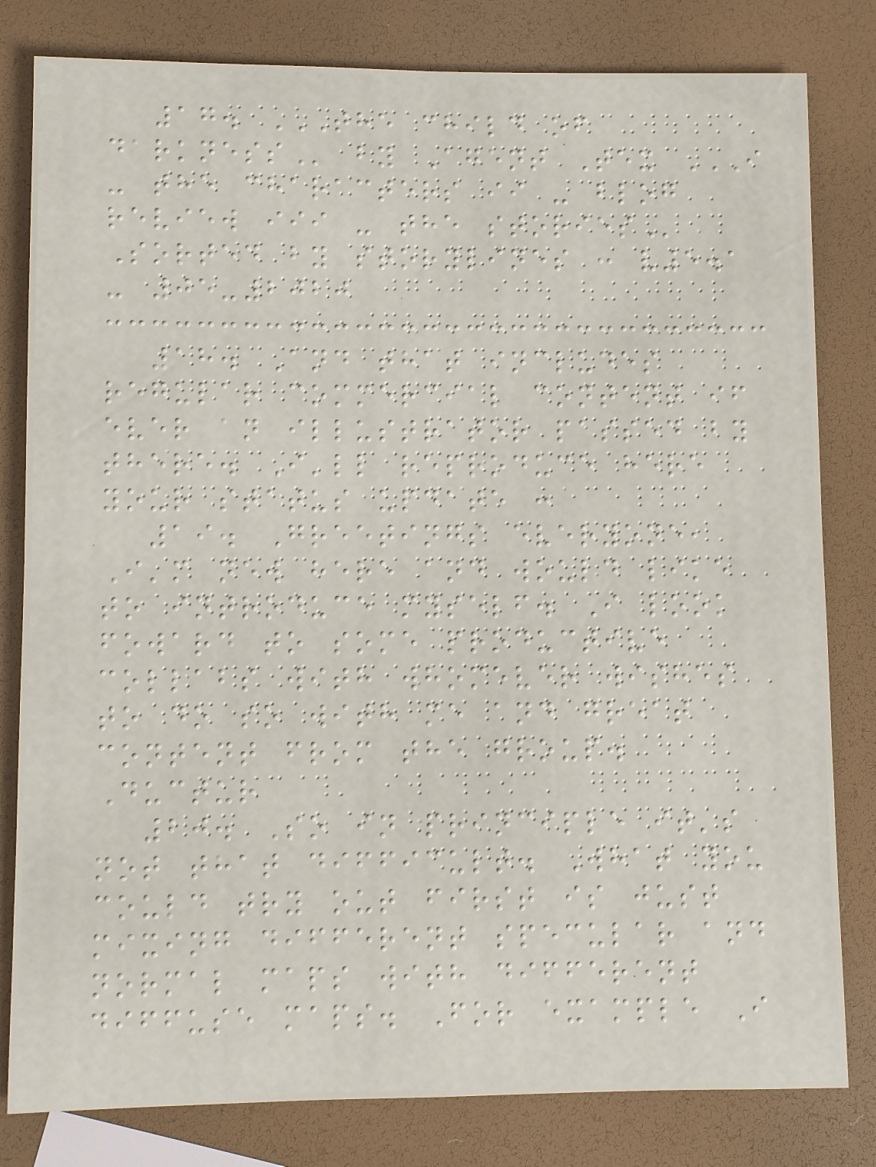17. THE CHILD OF
DARKNESS by Agent Tex I
- THE CHARACTERS II - BLOG
REVIEW III - THE STORIES
Sorted by storylines : v5.1
- 05-2020
18. And that includes
regular commercial content if
ever an illustrator passed by
there. I'll reproduce here
your status update :
19. Greetings everyone,
I'm new here and would like
to introduce myself. I look
foward to some productive
collabs with whomever wishes
to do so with me and great
content from the group.
Ductur
20. So in principle it's
not that difficult. What you
could try out first is just
mixing different specular and
normal maps with different
diffuse maps. For example I
